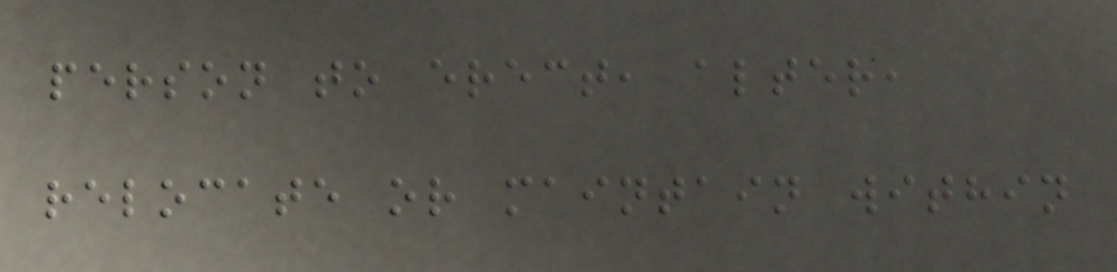person to erect, alter,
relocate or maintain within
